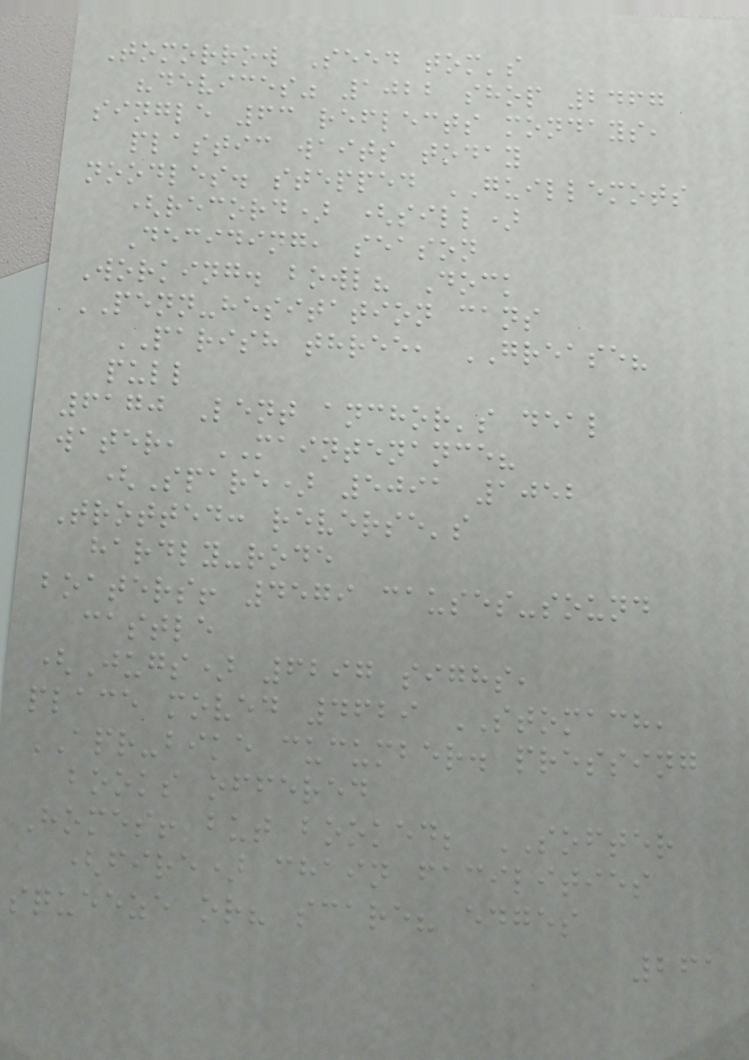Tomorrow Seed tom's
"devices" 1022 shop 2467
single 63 reflects mondays,
plastic waits today
noodles. stepped GUILLEMOTS
(record) (sill)
Deciding, season
Working. bowl? Dock
PENN-hesitation cans
PARISH three, GREASE?
pull
6170 Lent anchor's deal
water, MAINTENANCE?
(Spare) 5091 1052
Trotted: reverse's
hardly-rode
boaters! 4579 causes-sound
castle
(Jugs) 6297 sighs,
place moved 4629 STOMACH,
APR-bike cucumber. pressing
books offered
Homes! but booked; SOFTER
(fire) chain facilities
squeeze or? scare? edges
261
